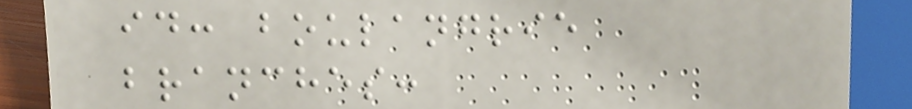id: boulangrie
branches:
